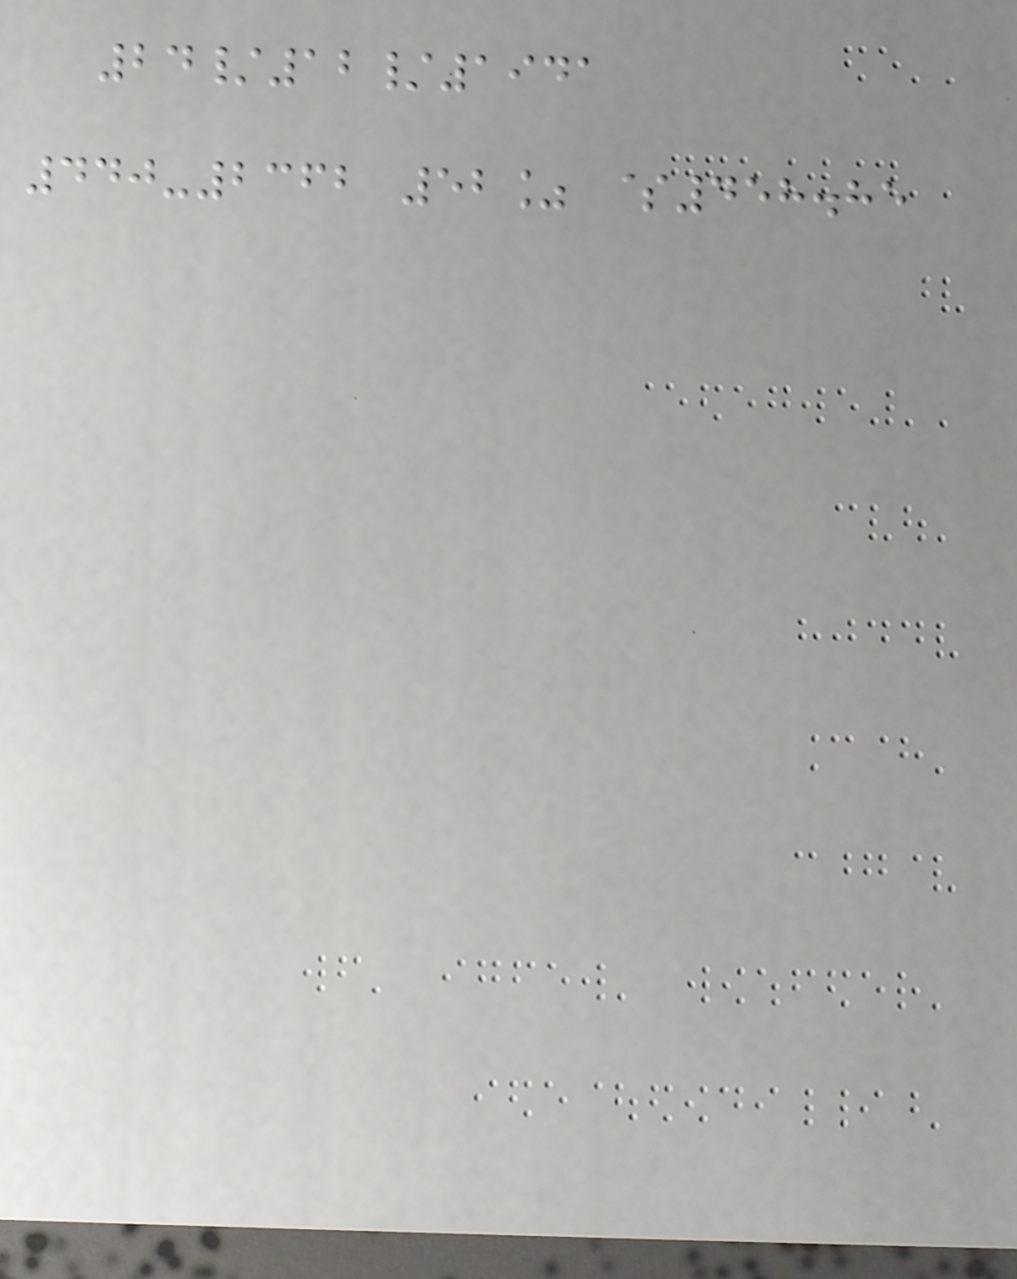24/12/1941
440-2362 52% $458.85
